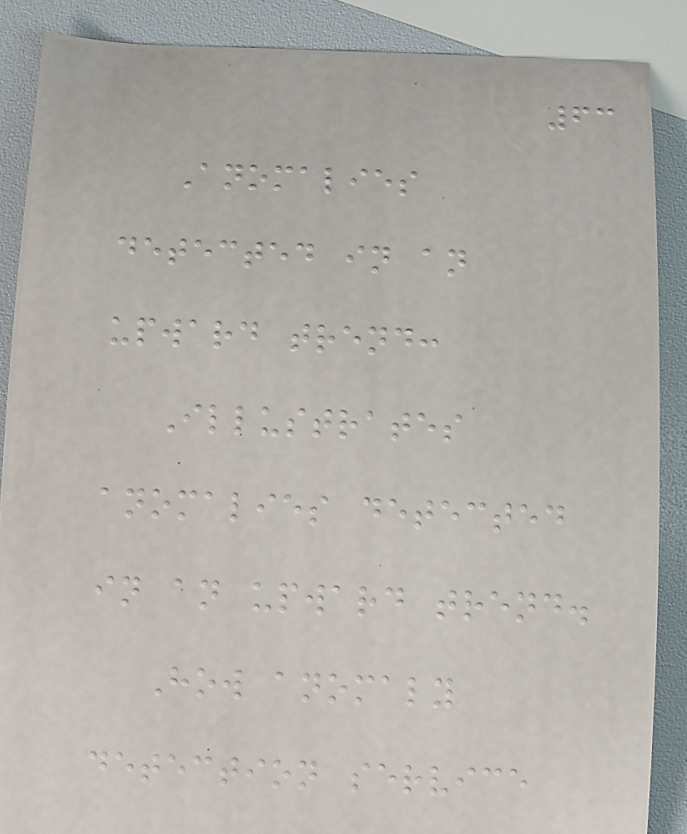63
Anomalies
detected in an
upward trend:
Illustrates
anomalies detected
in an upward trend.
How anomaly
detection service
